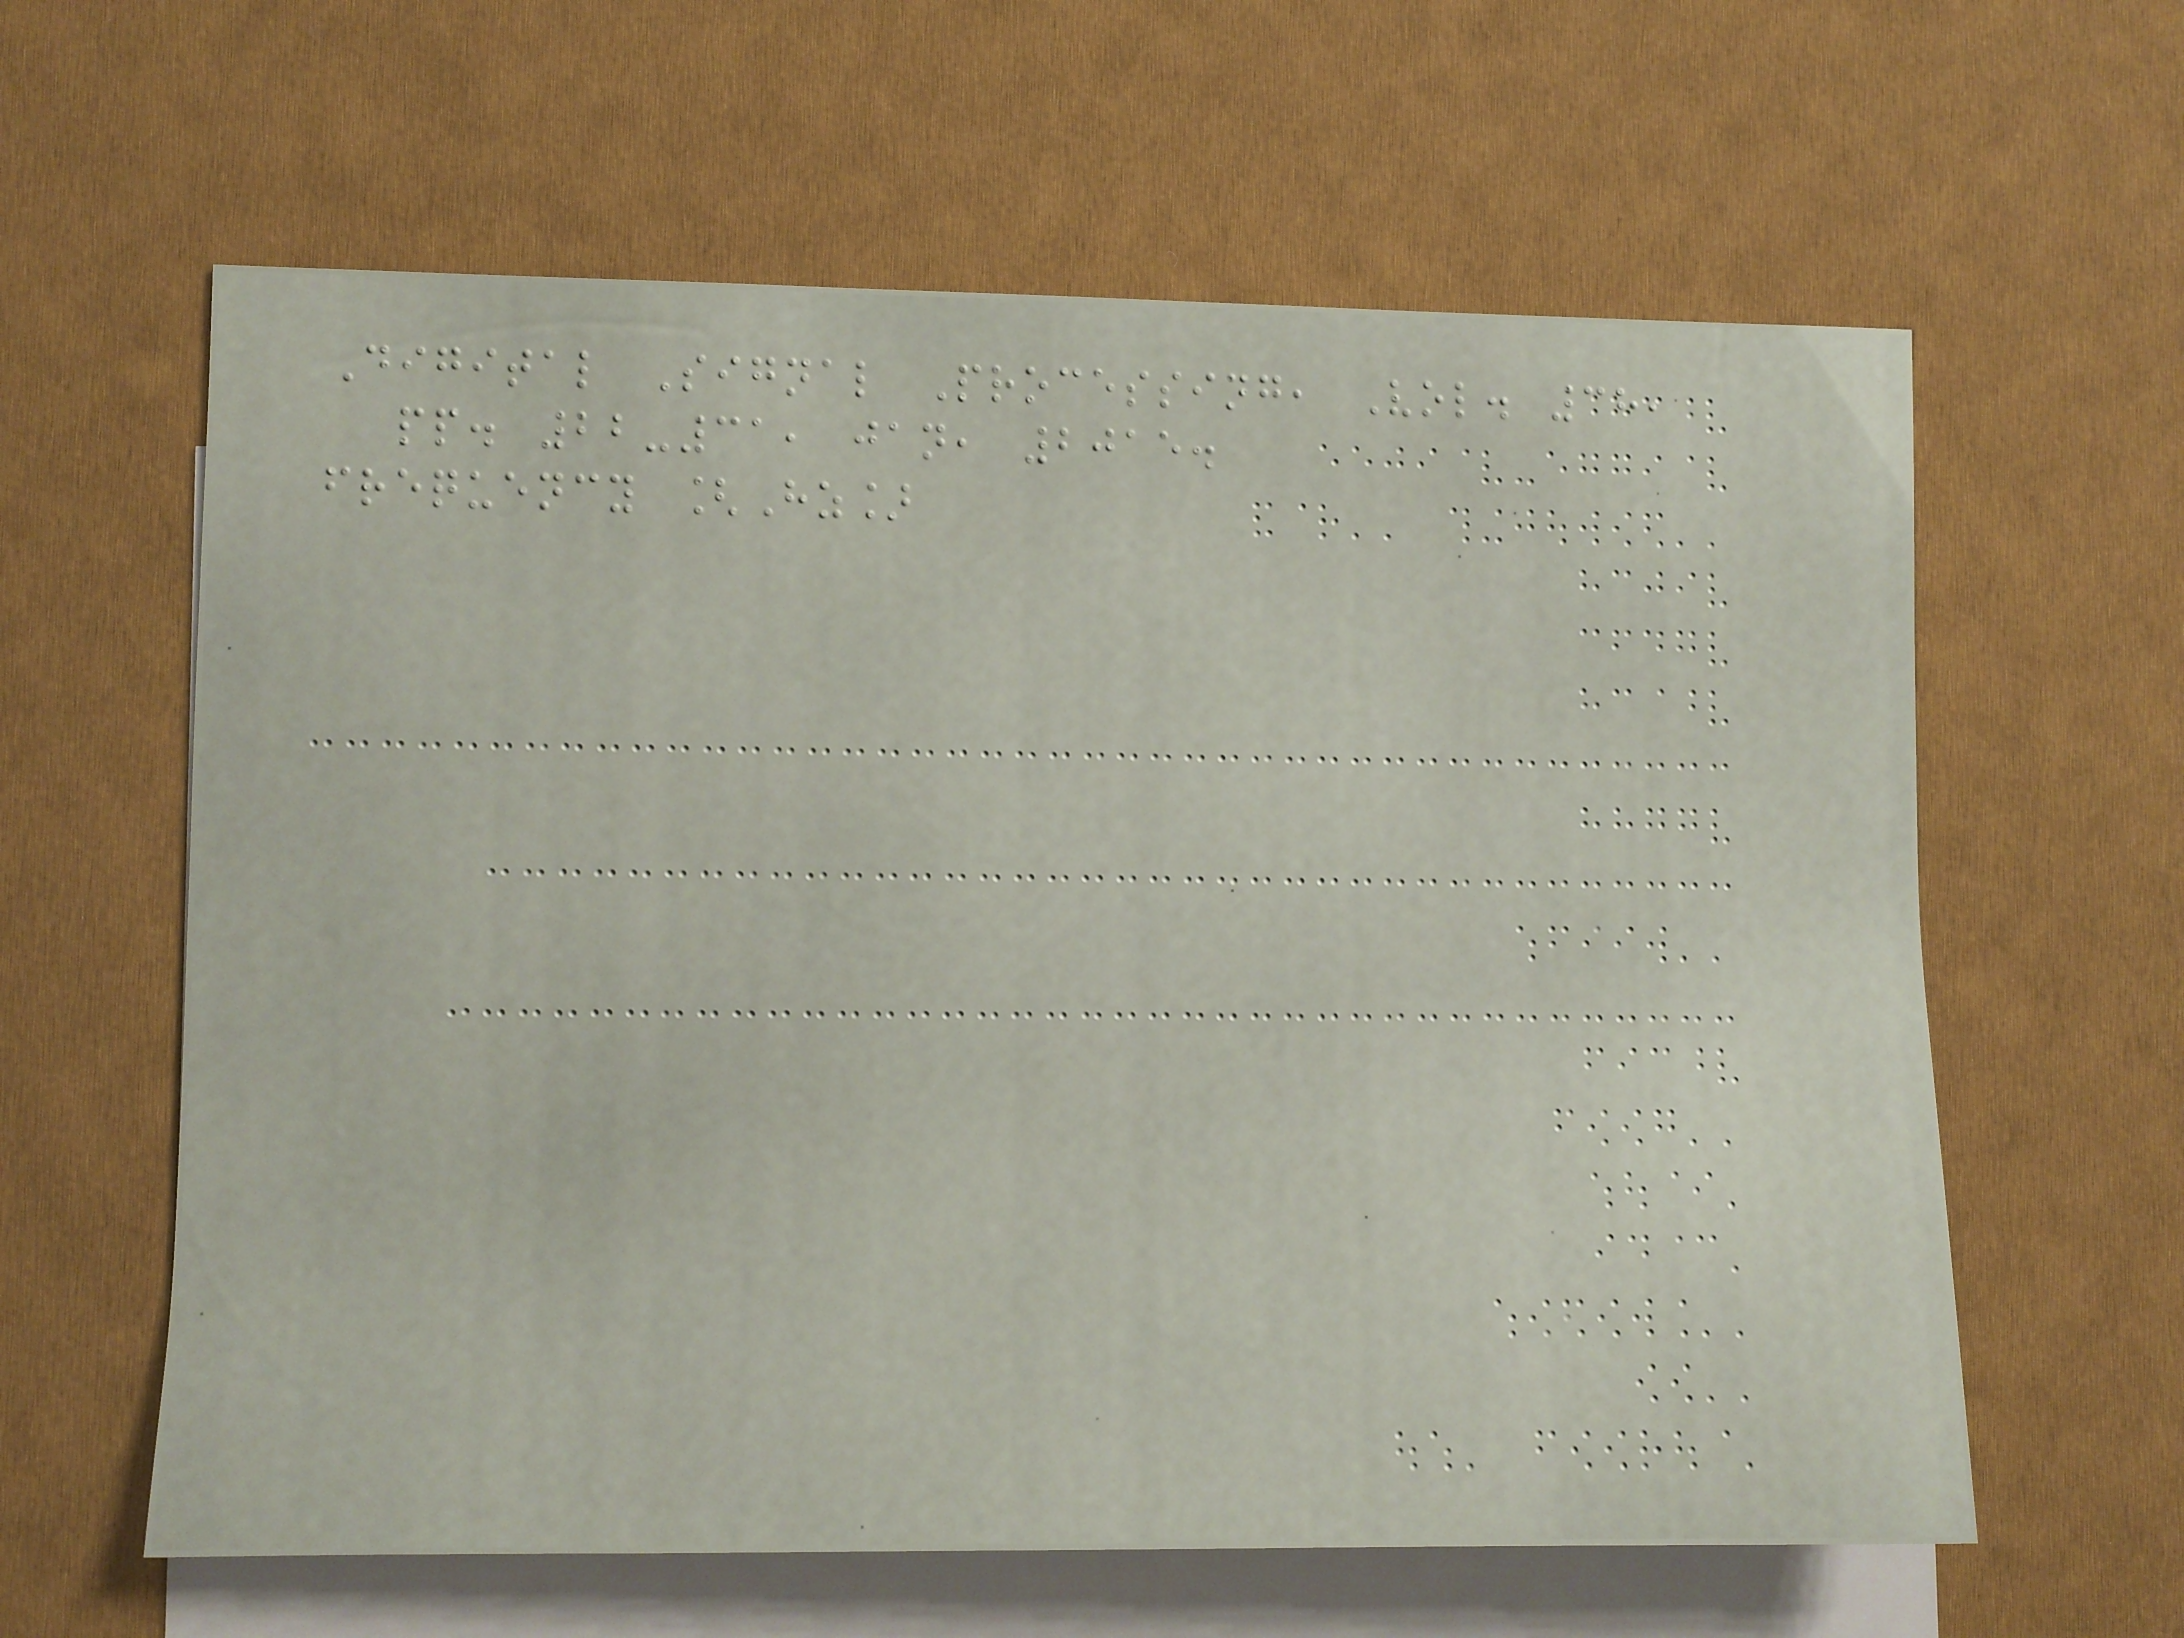Digital Signal Processing, Vol. 38,
pp. 22-31, jan, 2015.
frequency [Hz]
